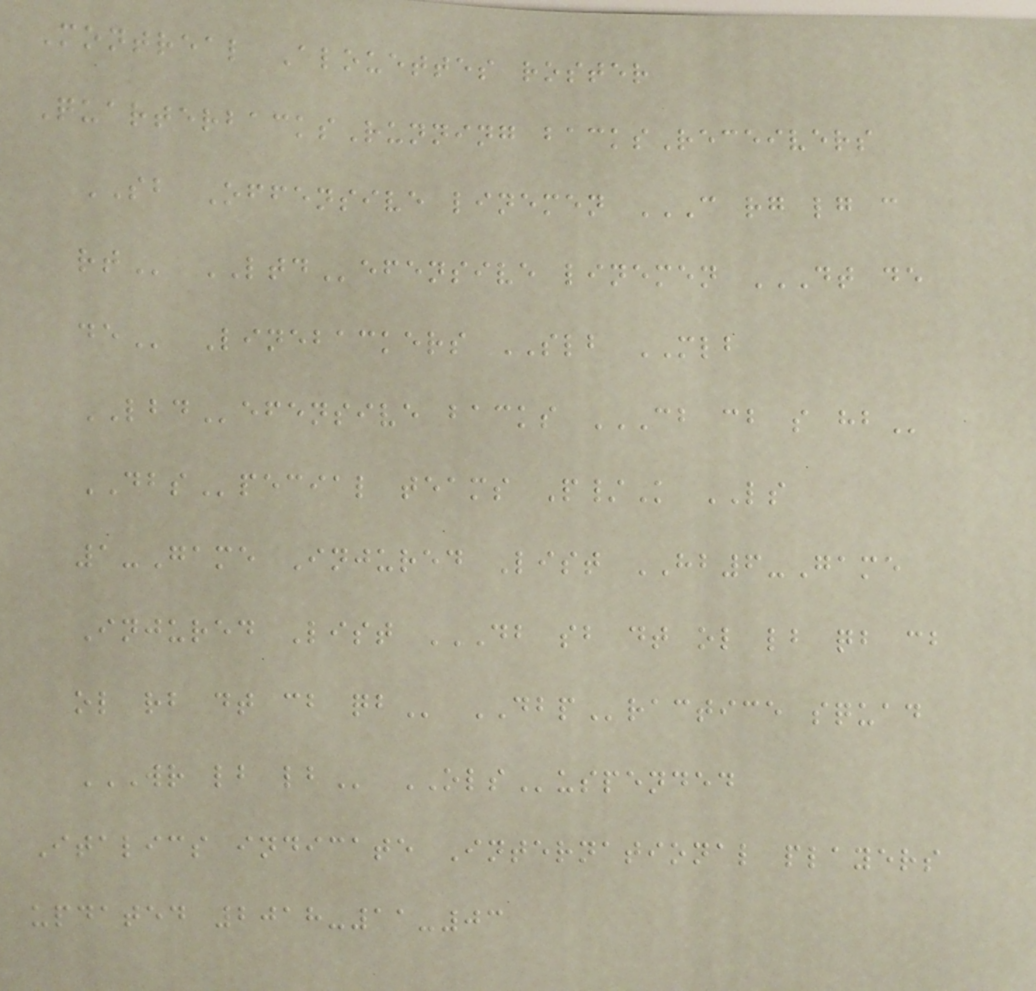Montreal Alouettes roster
QuarterbacksRunning backsReceivers
SB Offensive linemen C RG LG C
RT LTDefensive linemen DT DE
DE Linebackers SLB MLB
LBDefensive backs CB CB S HB
DBSpecial teams P/K LS
1-Game Injured List HB6-Game
Injured List DB SB DT OL LB QB CB
OL RB DT CB QB DBPractice squad
WR LB LB OLSuspended
Italics indicate International players
updated 2018-11-03
